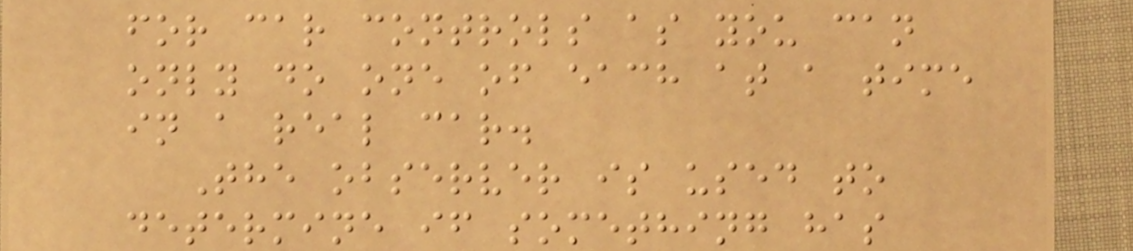for car controls as you can
only do one of each at a time
in a real car.
The observer is used to
determine if something has
